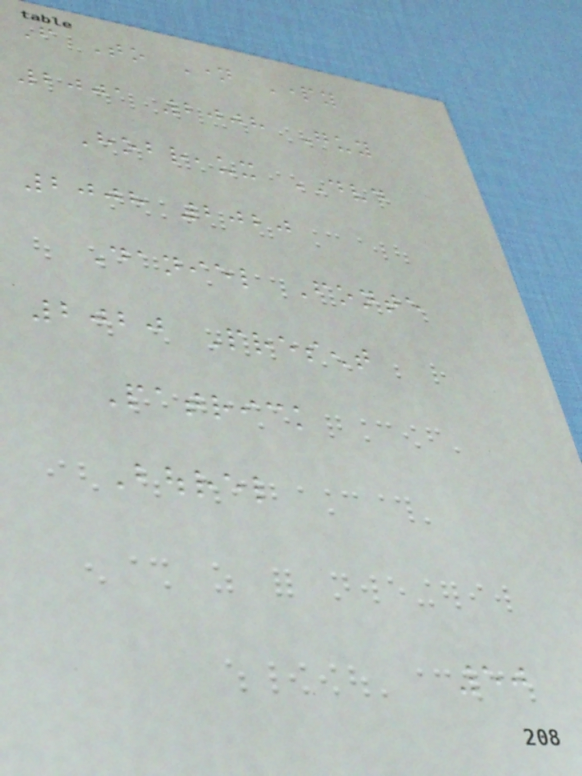From To Name Party
2001 2008 Guy
Hobreaux DVD
2008 2020
Daniel Fonte
2020 Present
Patrick
Bourel
50
